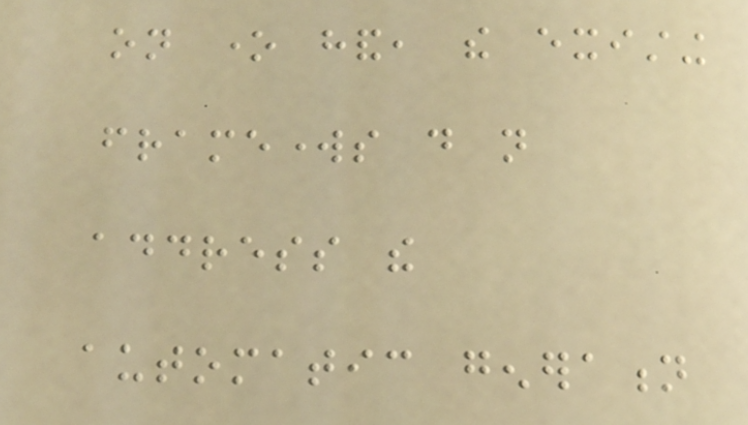on one hand, the existing
frameworks do not
address the
automatic generation
